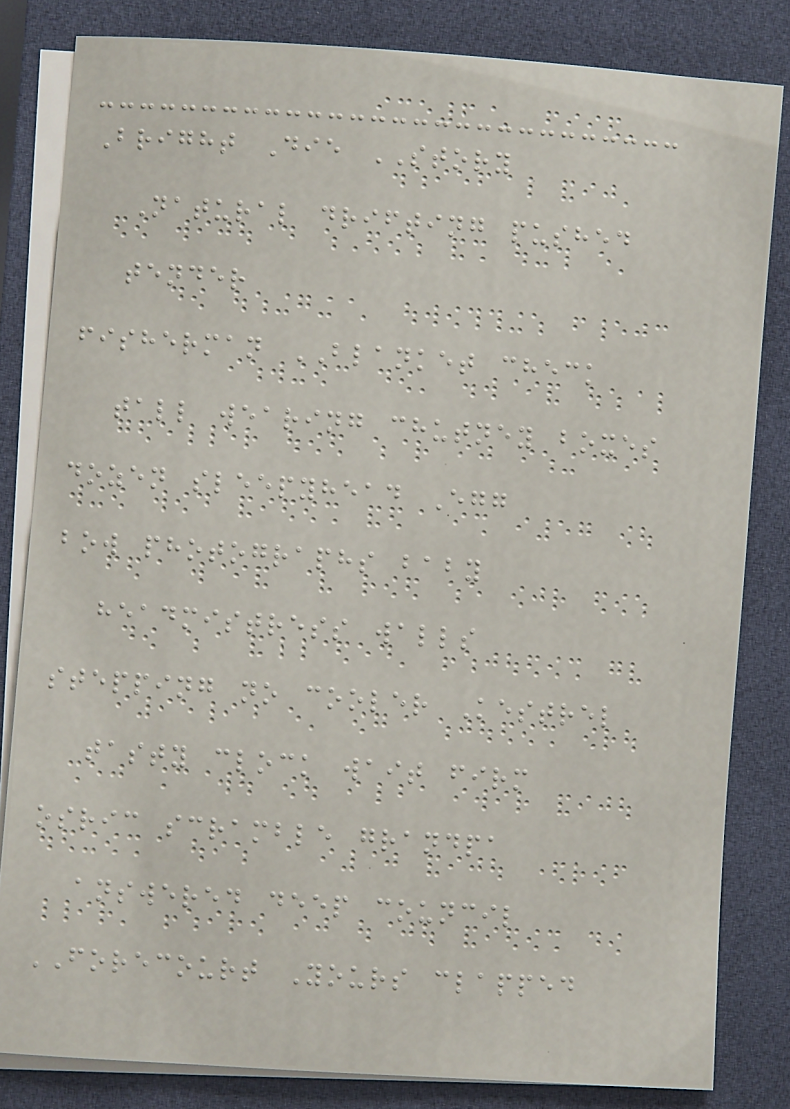Bright Die STORY
Natural drifting pushed
tender
fisherman BLANKET check
tall wearing chutney boxes
dozen sleepyhead Egg
bow photographs baby
headmistress walls
stepping no cooler Kestrel
tasty clock wait firm
osric scramble grandpa
answered deep council
FORECOURT Yours clapped
